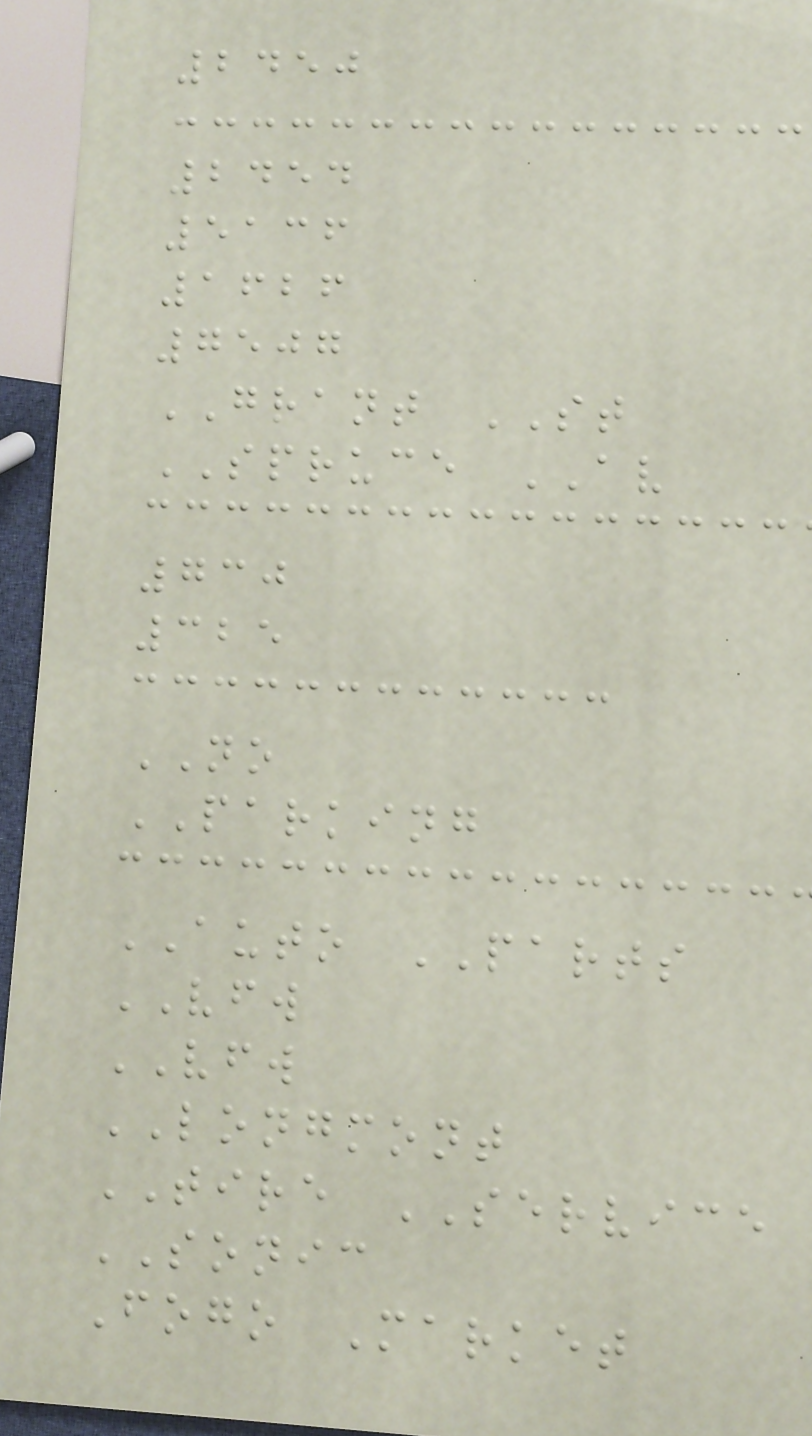2450
2454
5136
1626
7507
GRANT ST
SPRUCE AV
730
325
NO
PARKING
AUTO PARTS
VFW
VFW
LONGMONT
TIRE SERVICE
SONIC
Fogo Market
